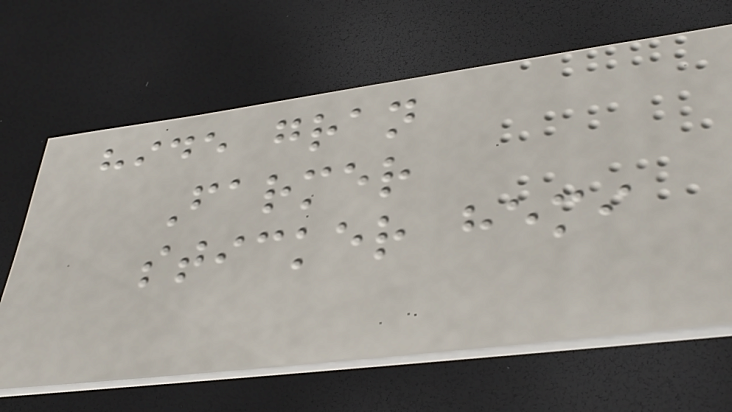hide gran
Farmer
sticker hemi
